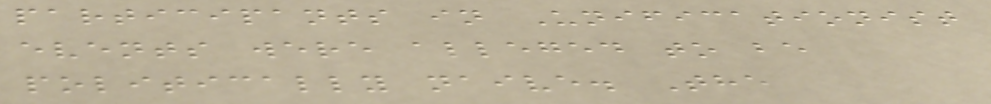participants in Unificationist
events were alleged to be
politically naive. The
